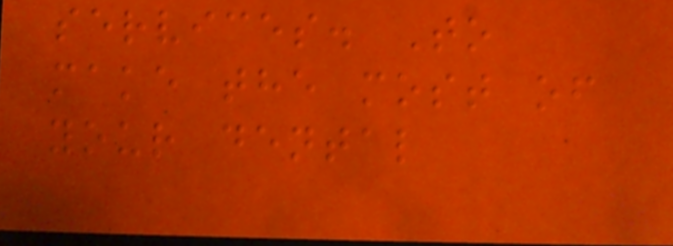services. To
make the most of
your dental
